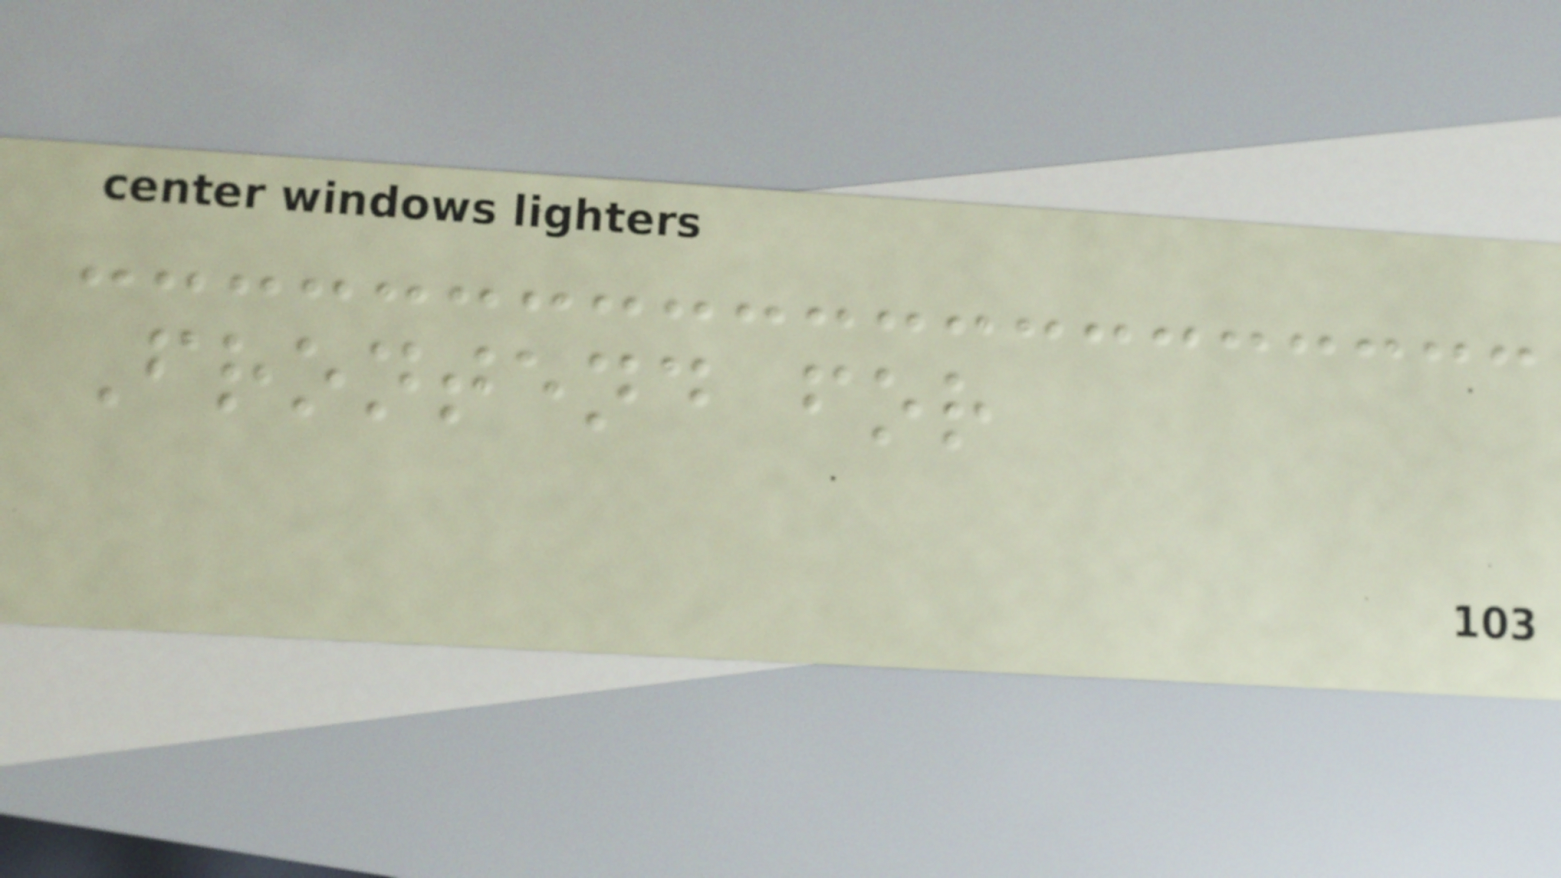Frontend for
